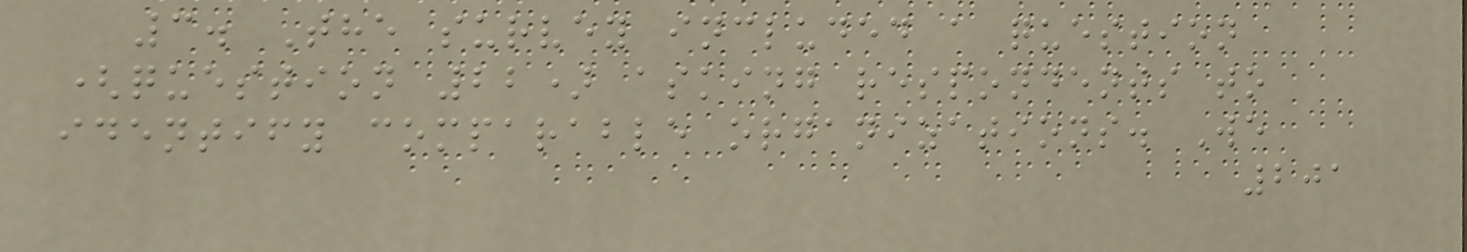3. The survey included a question
(question 22) asking respondents to
identify comparable organizations. We
201
